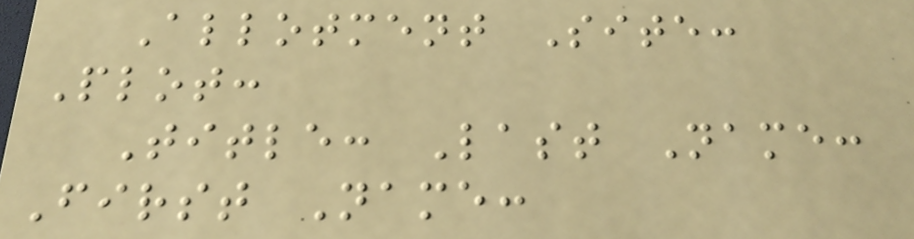Allotment Site:
Plot:
Title: Last Name:
First Name:
